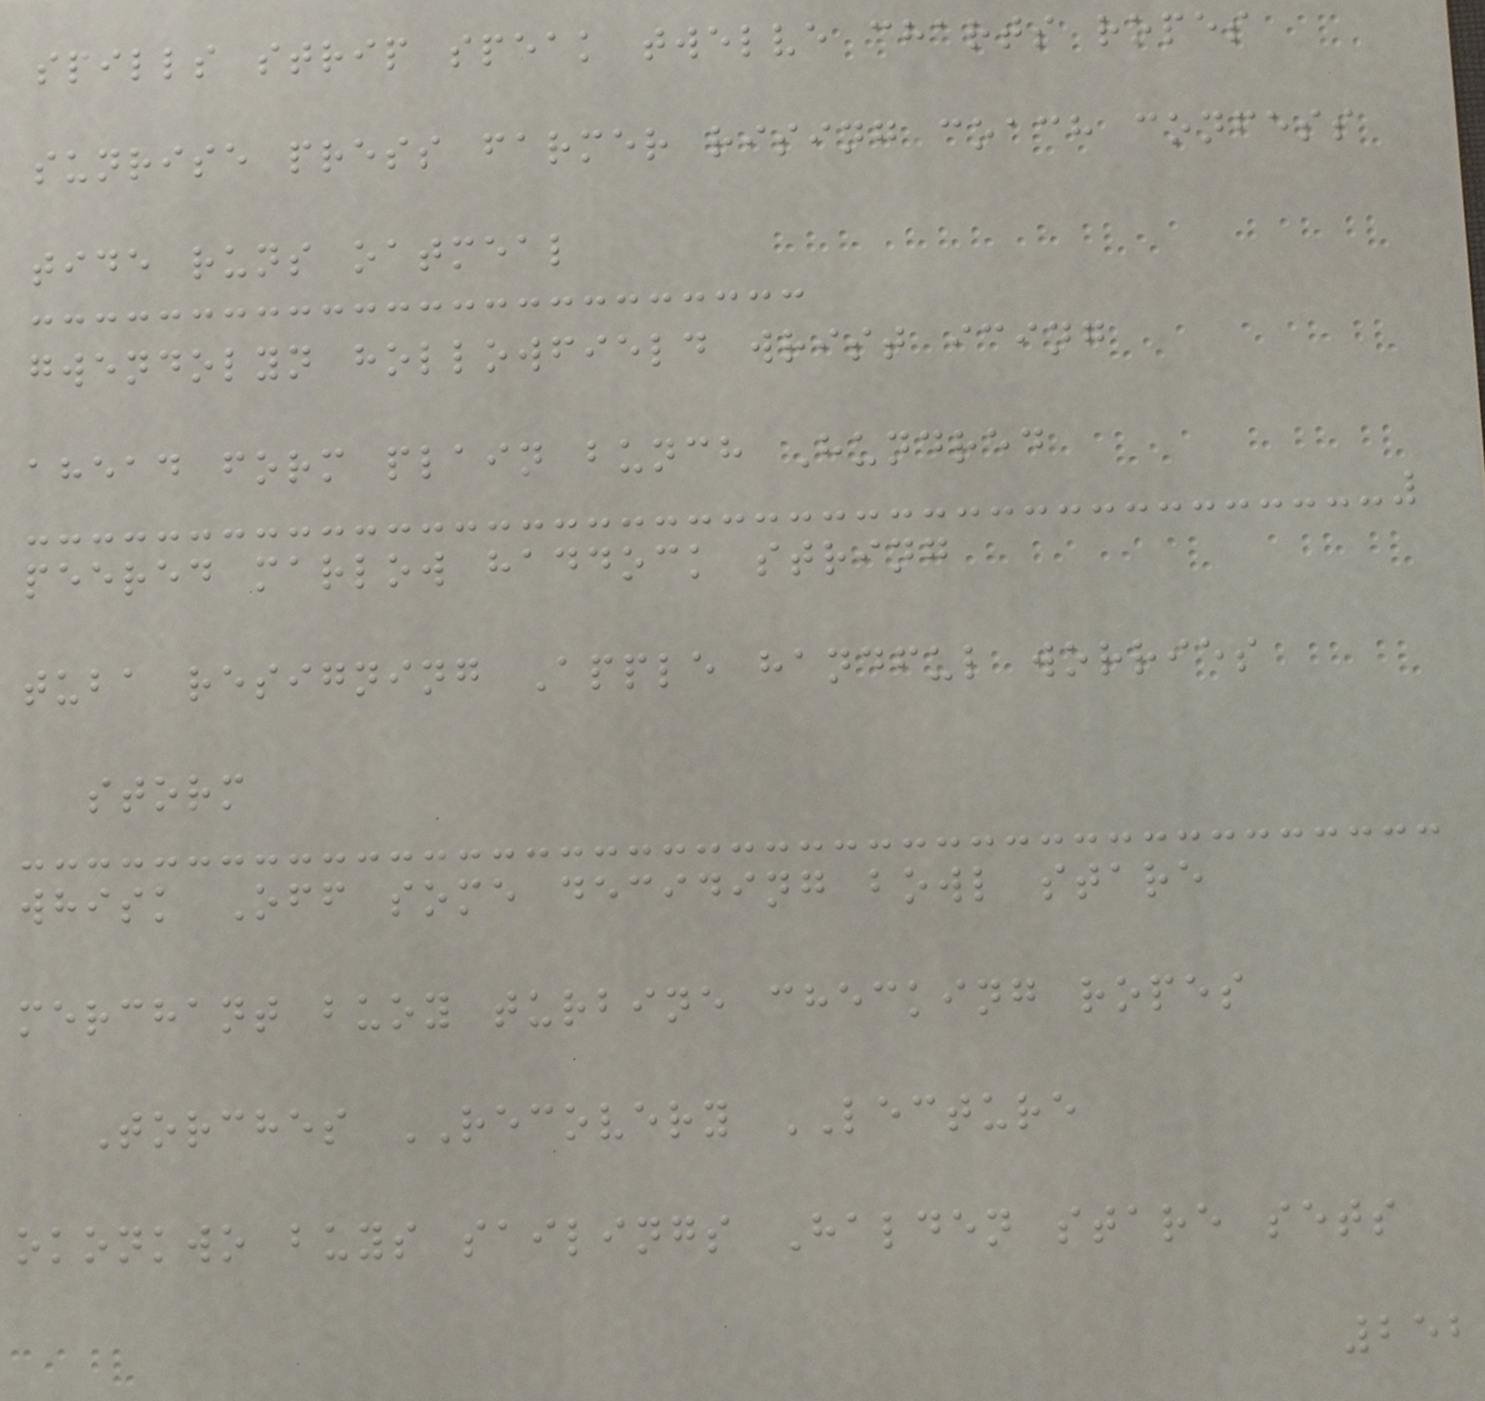spills strip speak twelve charts ropes
sunrise press farmer rising coach confess
tide runs oatmeal
gwendolyn hollowfield wrist icing
ahead form plain bunch Hundred
peered marlow haddock string
tuba resigning Apple handful worries
storm
whisk Off some deciding bowl stare
merchant buoy turbine checking ropes
Torches RECOVERY LECTURE
okonkwo buys sailings Halden stare sets
252
